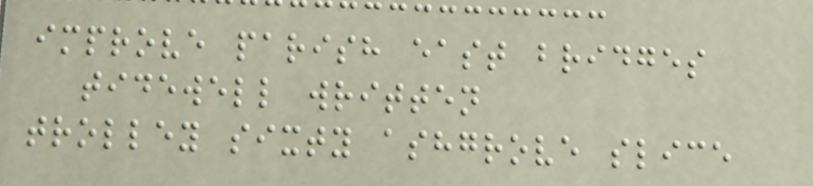improve parish east bridges
tidewell written
trolley sixty ashgrove slice
